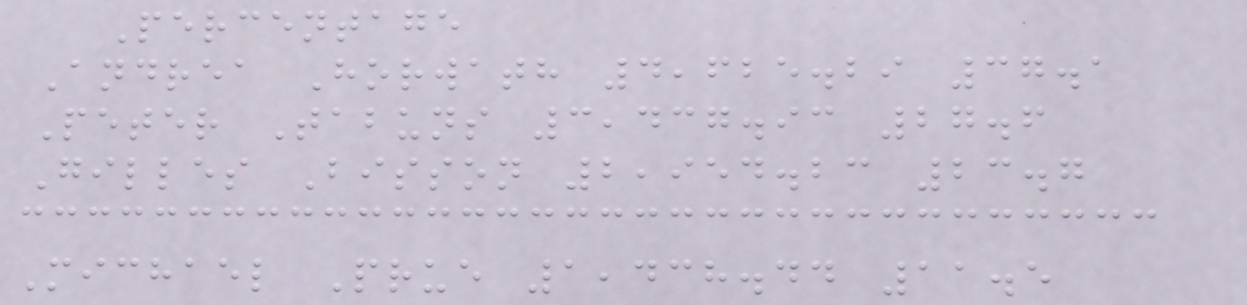Percentage
Andrea Horwath 4,625.29 37.1
Peter Tabuns 3,437.93 27.6
Gilles Bisson 2,954.23 23.7
Michael Prue 1,438.44 11.5
